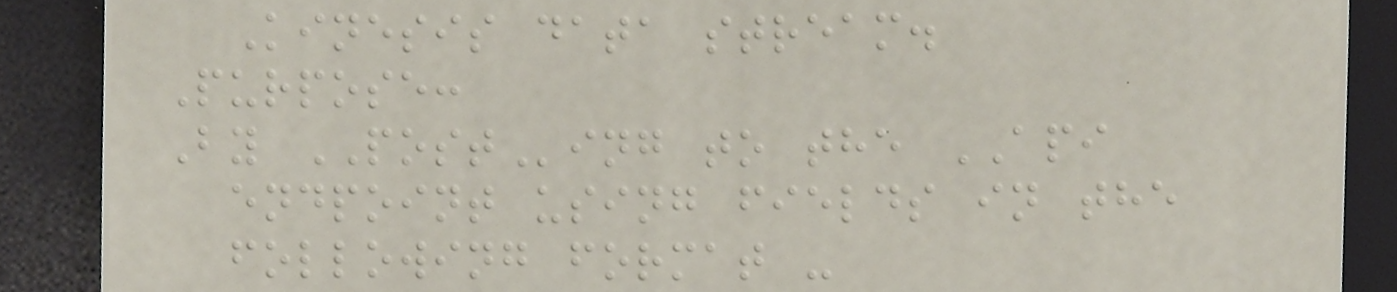Kinesis data stream.
Purpose:
By POSTing to the API
endpoint using fields in the
following format -
